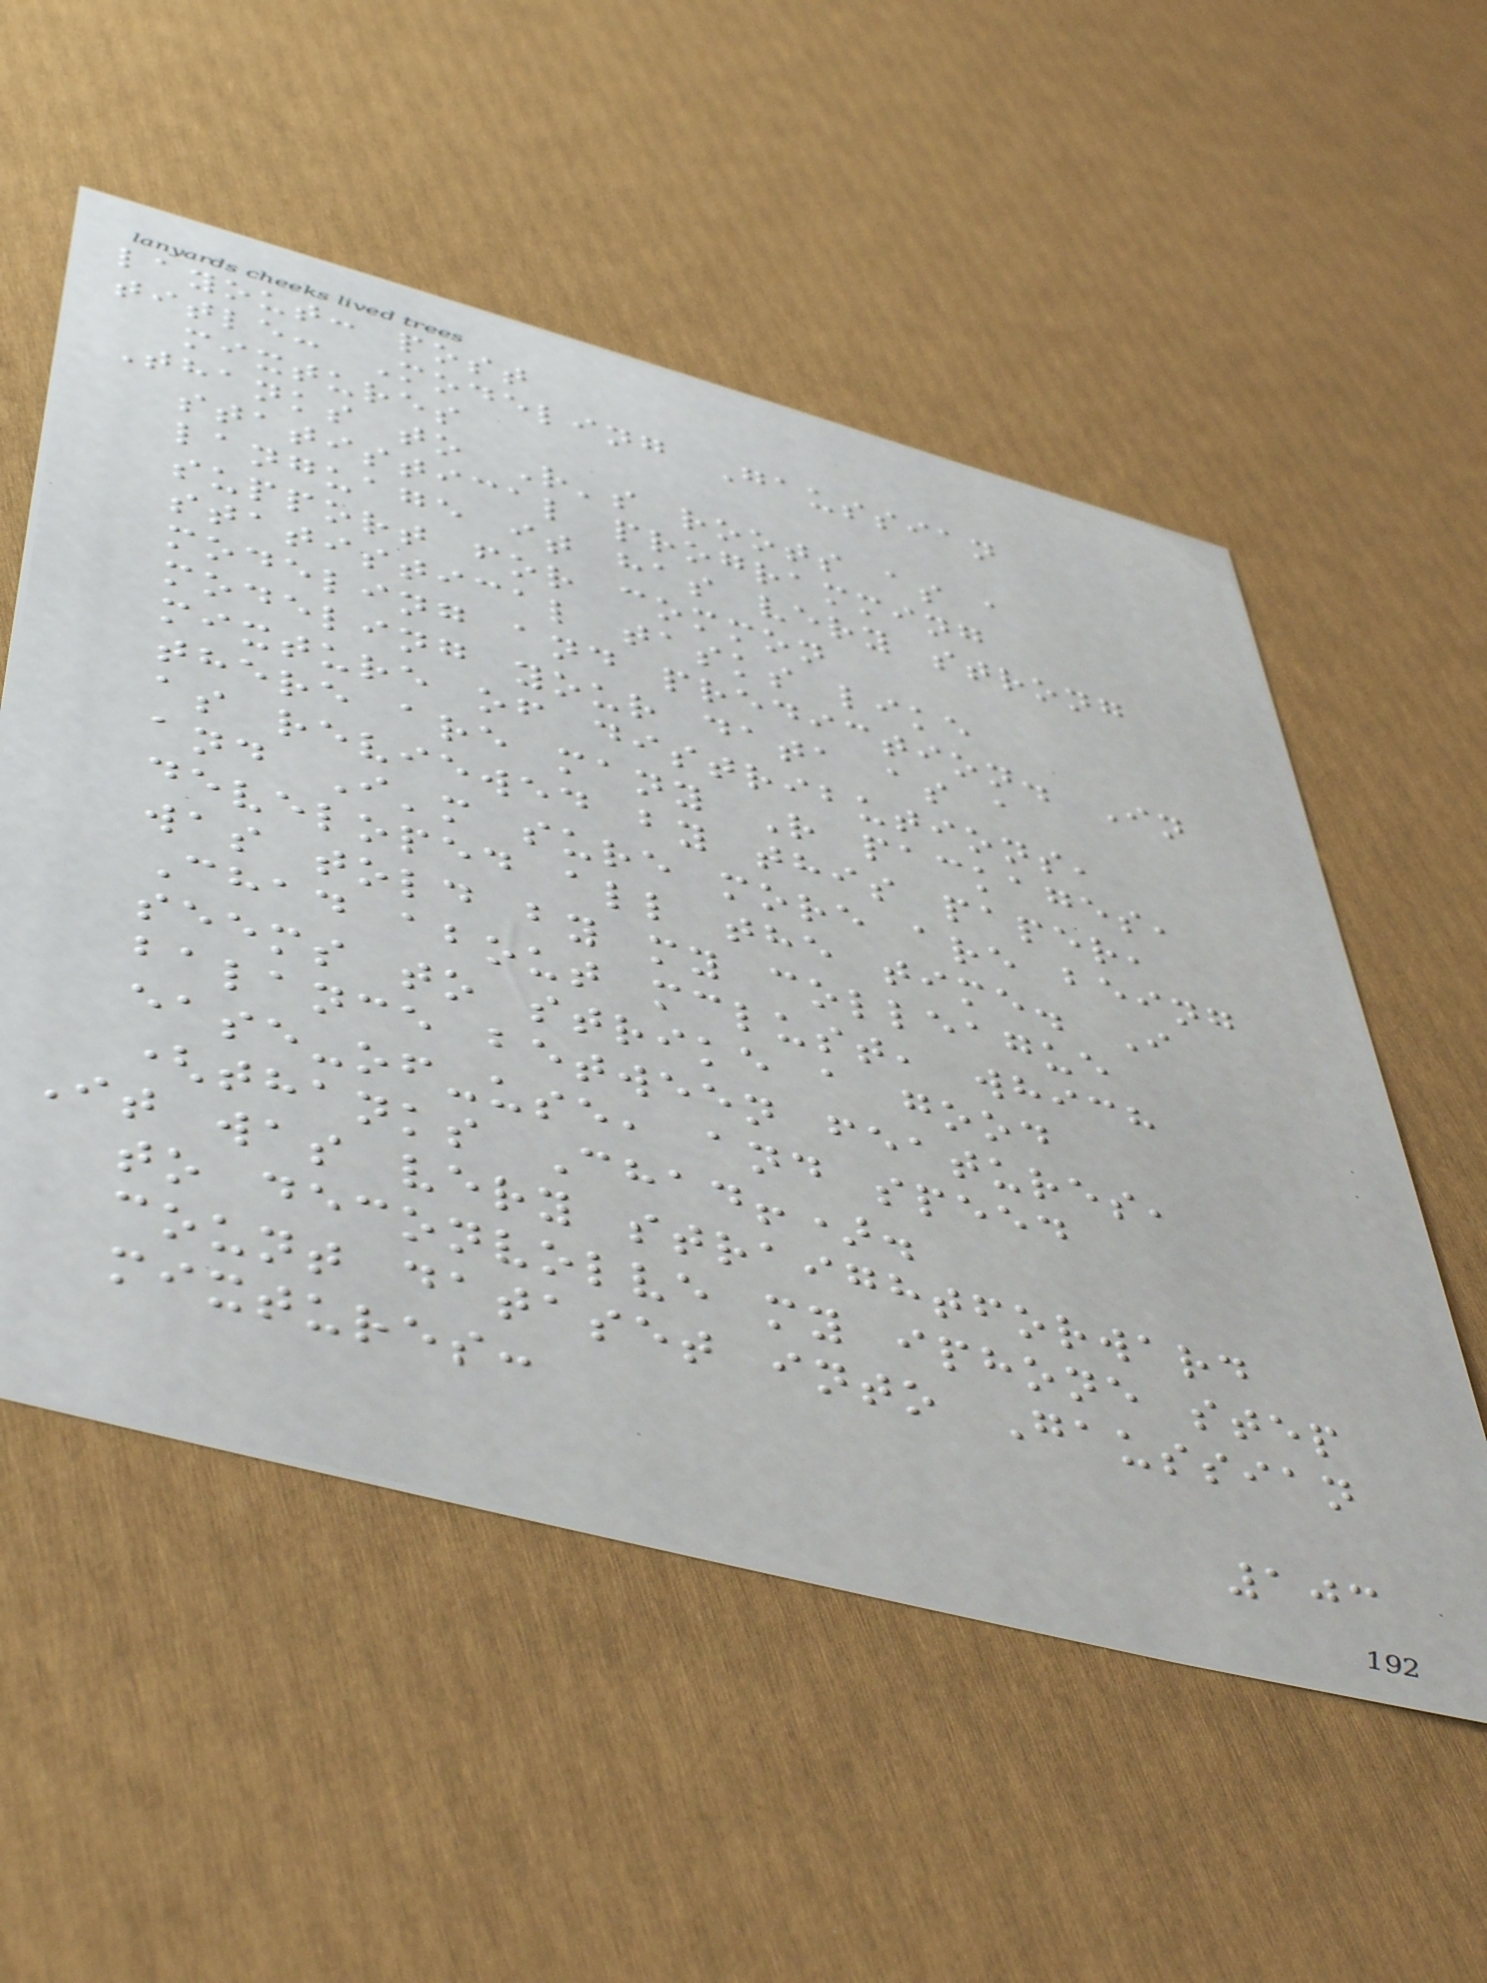layout: post
title: Modeling Gaussian
mixtures
Thanks to R's roots as a
statistical programming
language it has very strong
support for common
statistical tasks like
modeling and prediction. In
modeling your data as a
mixture of distributions,
there are many R packages,
as reviewed by this paper,
and I'm sure more are being
developed all the time. I
was told by my colleague
Chad about mclust, which
seems to strike a good
balance between features,
ease-of-use, and speed
(thanks Chad!).
It was very straightforward
to deconvolve my iphone step
count dataset into Gaussian
mixtures:
103
